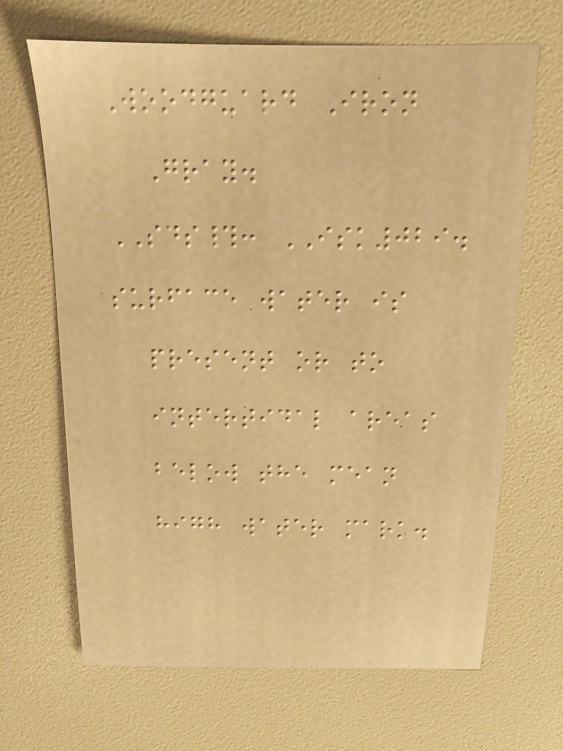Woodguard Iron
Gray.
SDS#: ISK029.
surface water is
present or to
intertidal areas
below the mean
high water mark.
